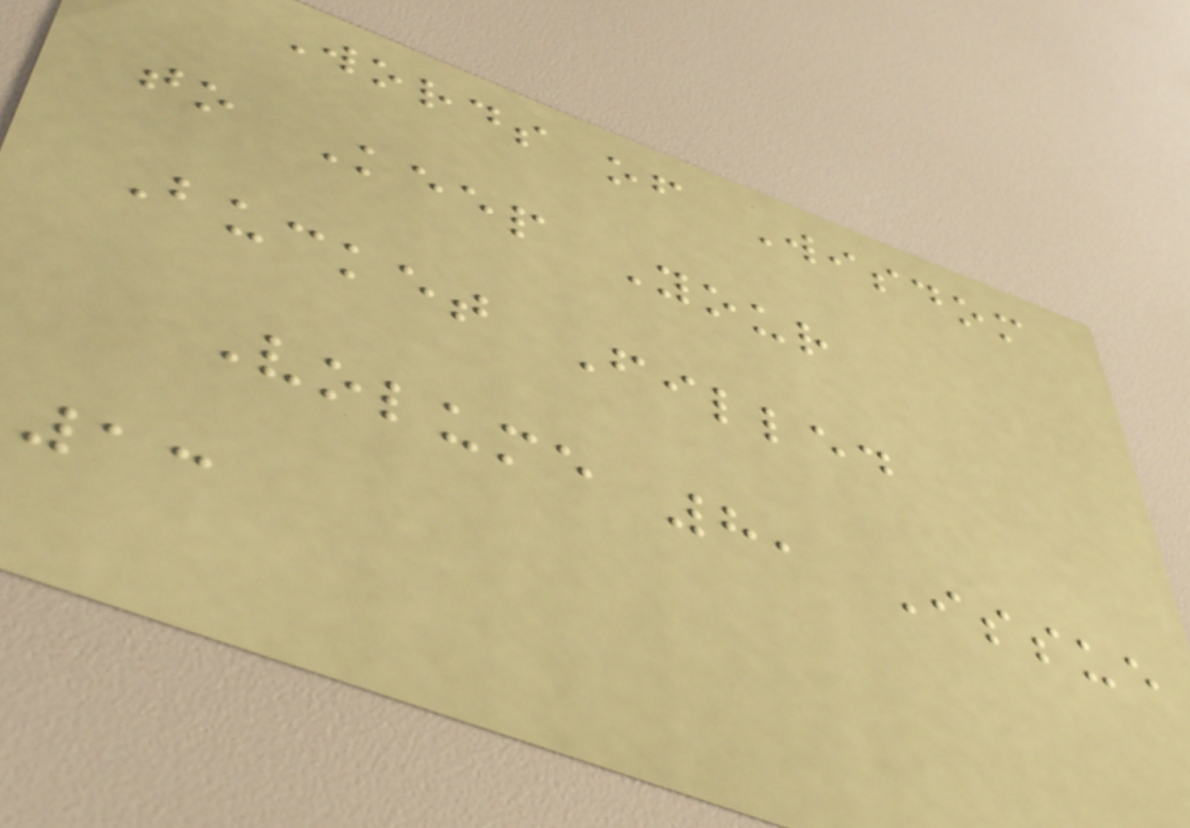Words of Wisdom
to Keep Your
Bucket Filled
Volume 8, Issue
13
